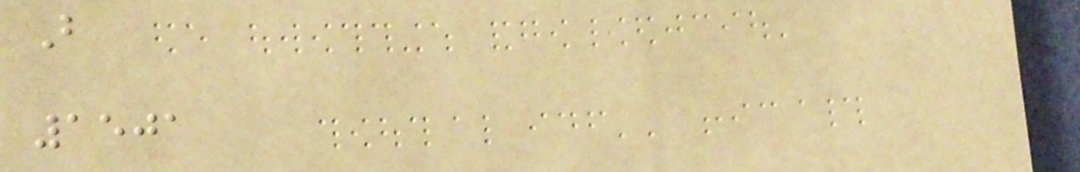B
1501
